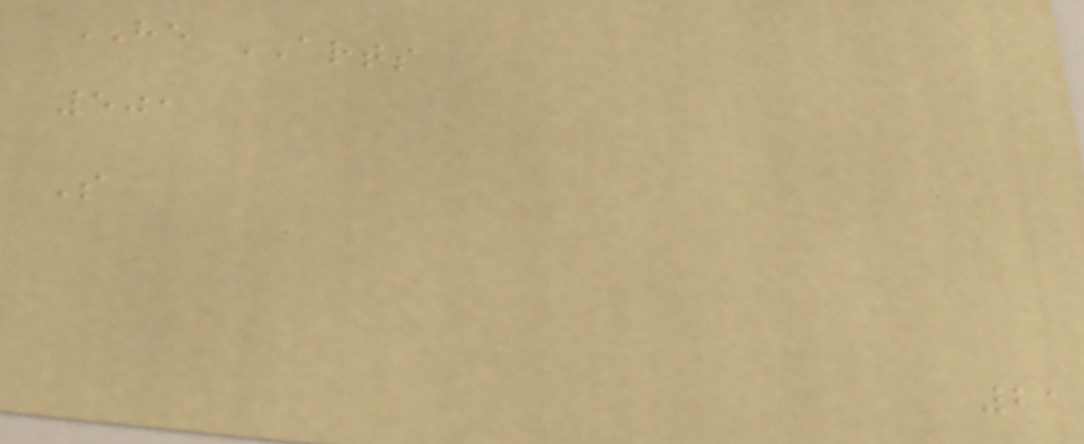HE ARTS
501
S
21
